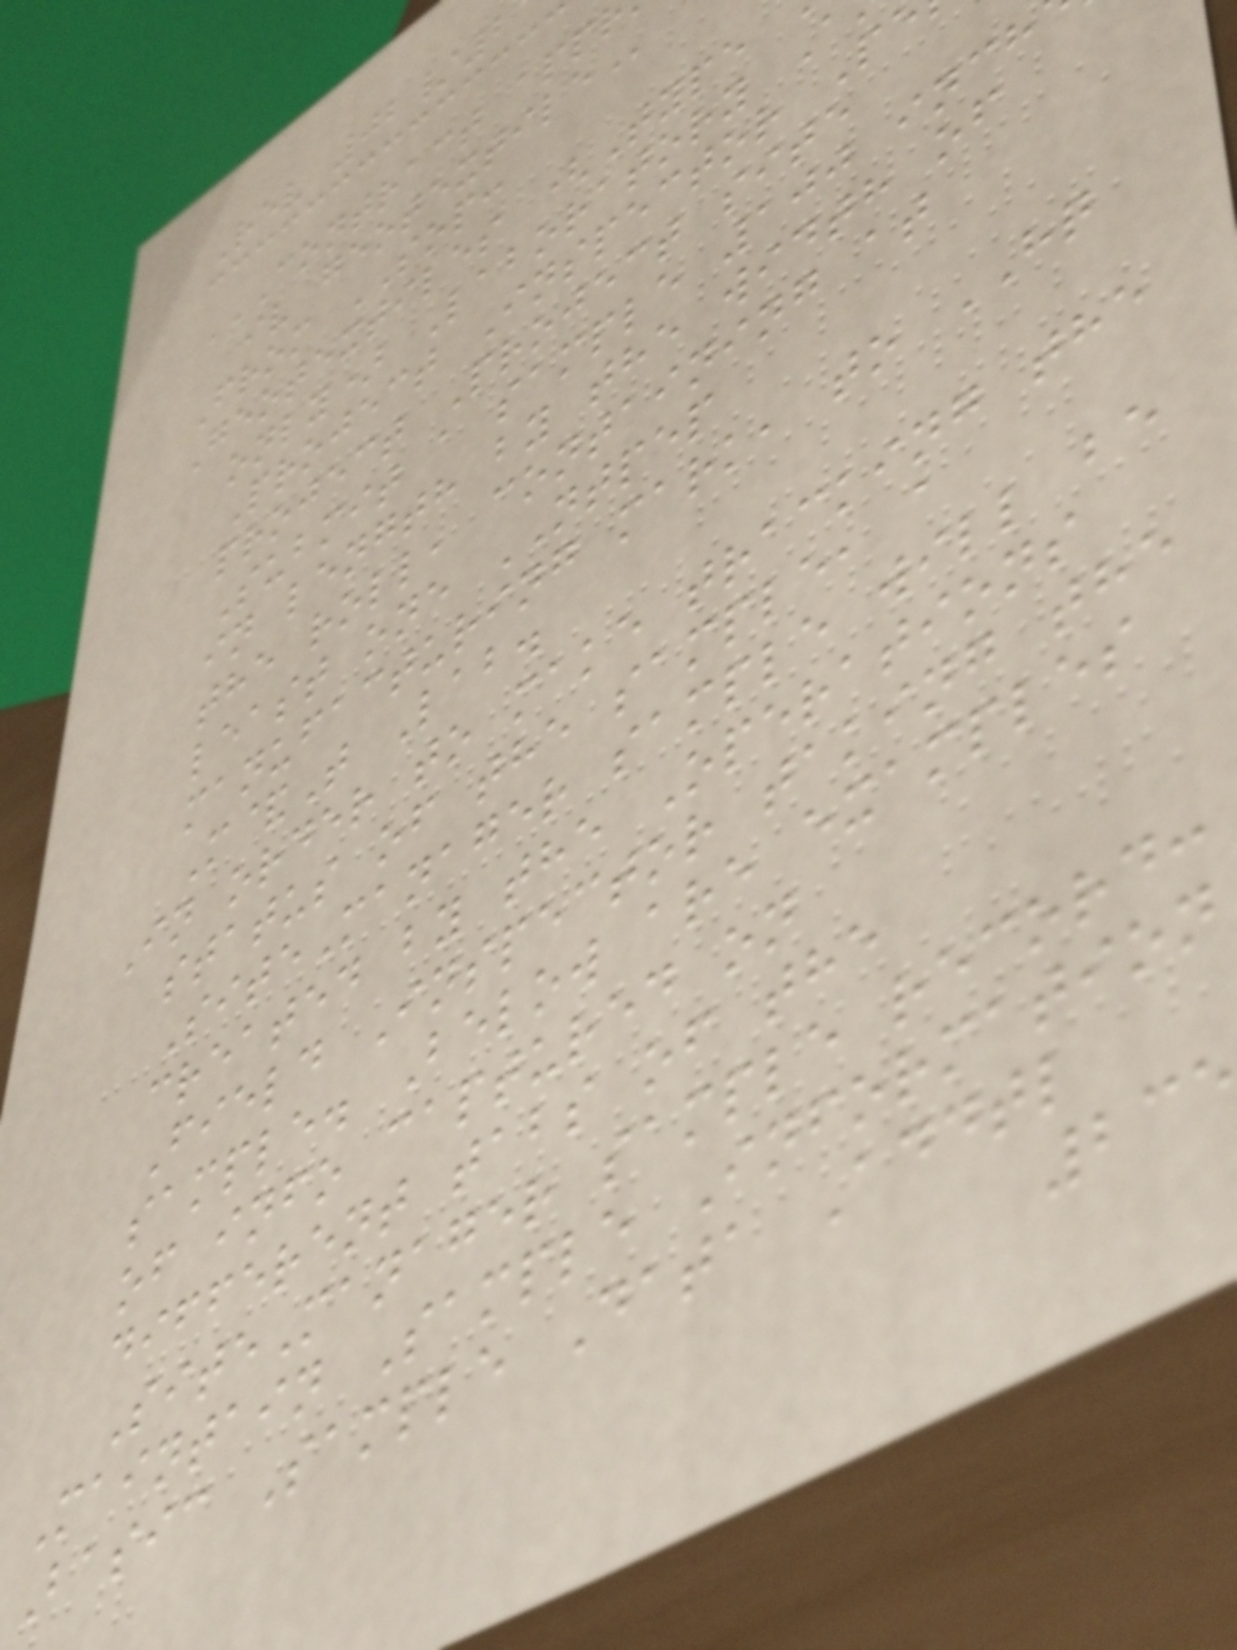Rev 02/2
From SOP:
Geotextiles (Type
only) Laboratory A
Project Inspector P
project Project site
Submit a sample 100 inch
in length by the width of
the roll, containing at
least one NTPEP
manufacturing mark, to HQ
M&T Lab.
In order to make tracking the
status of the sample, a
SiteManager sample will be
created by the Operations
Field Inspector taking the
sample. Below are examples
of info captured on
different tabs of the
SiteManager sample record:
Maintain Sample Information
Basic Sample Data Addtl
235
